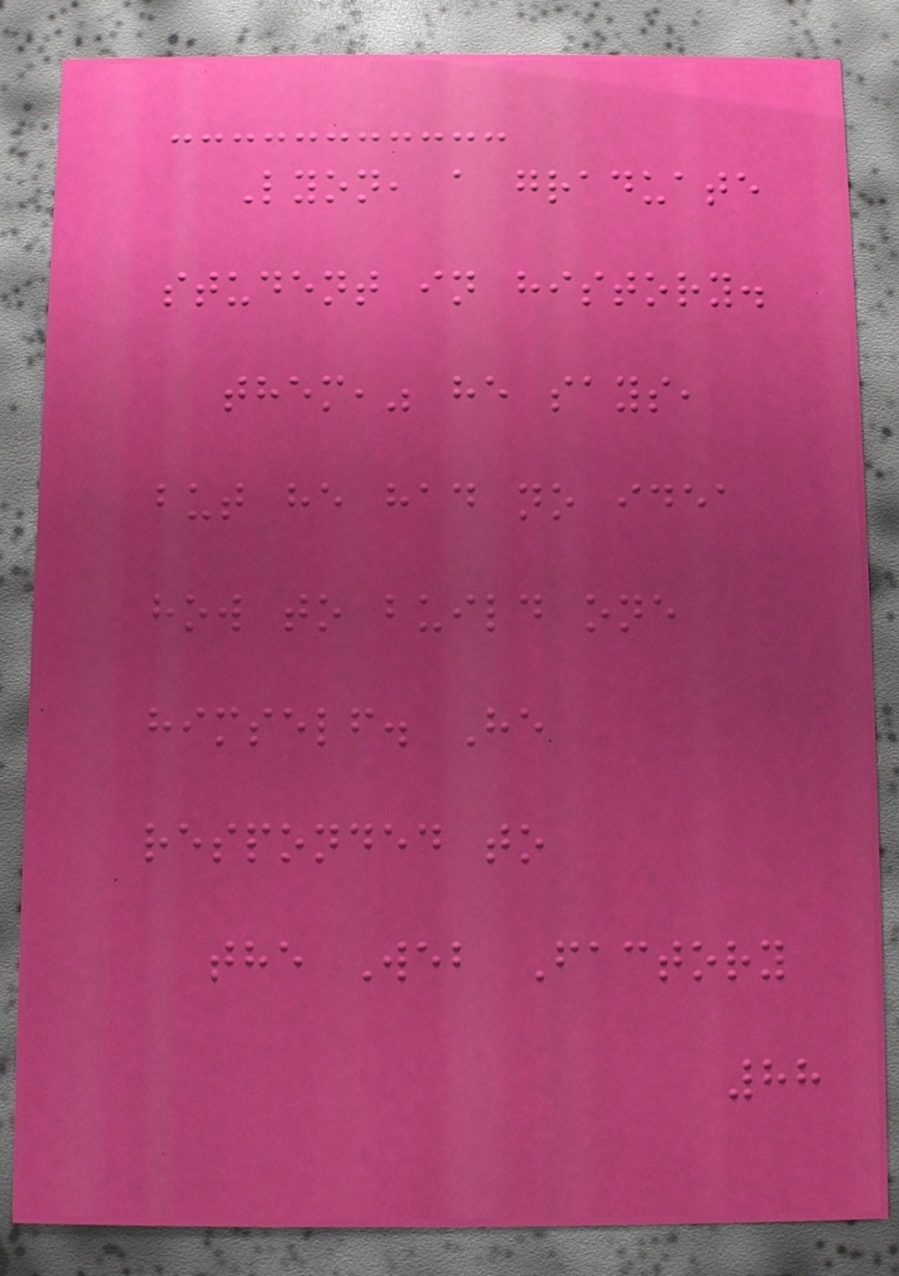Lyon, a graduate
student in history.
them," he says,
but he had no idea
how to build one
himself. He
responded to
the Web Factory
88
